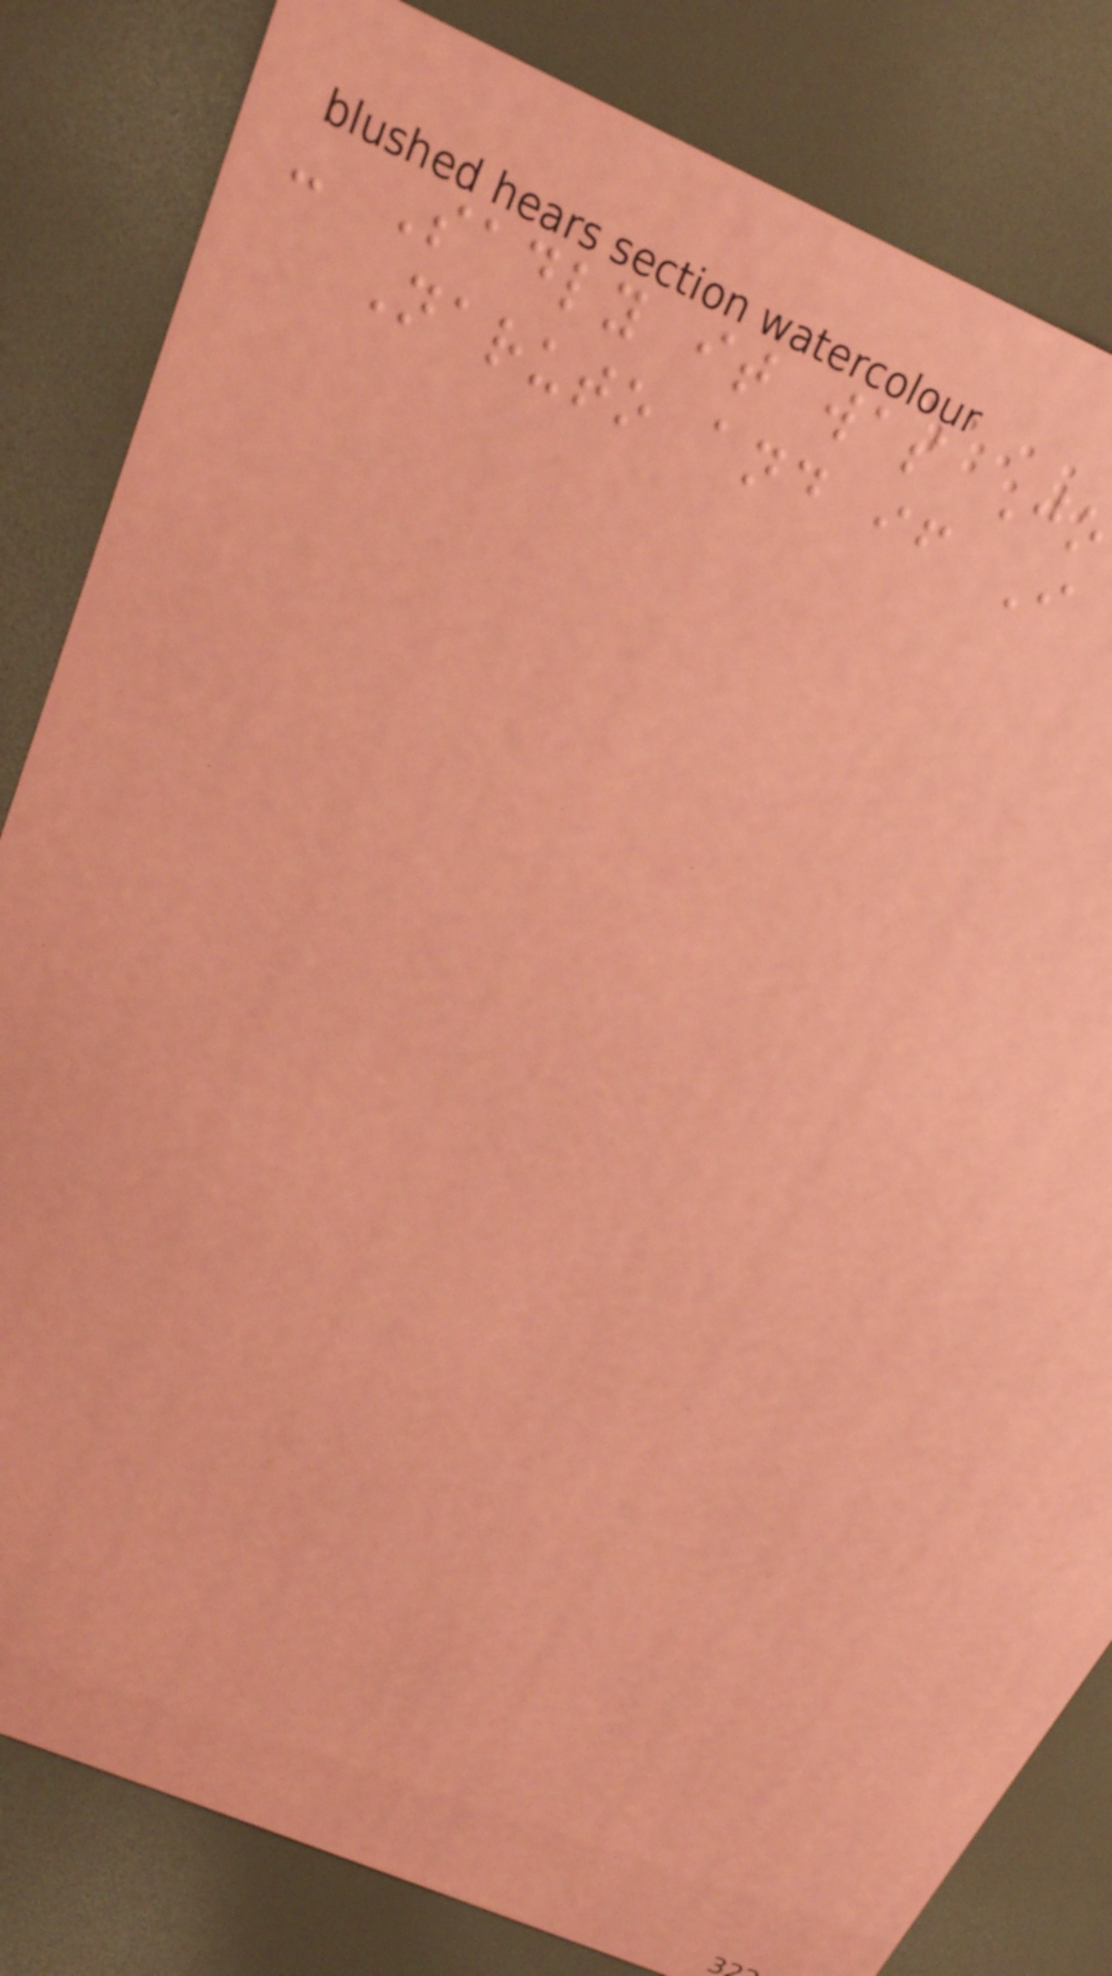- Sadly it was Jo
Naruto and if I
